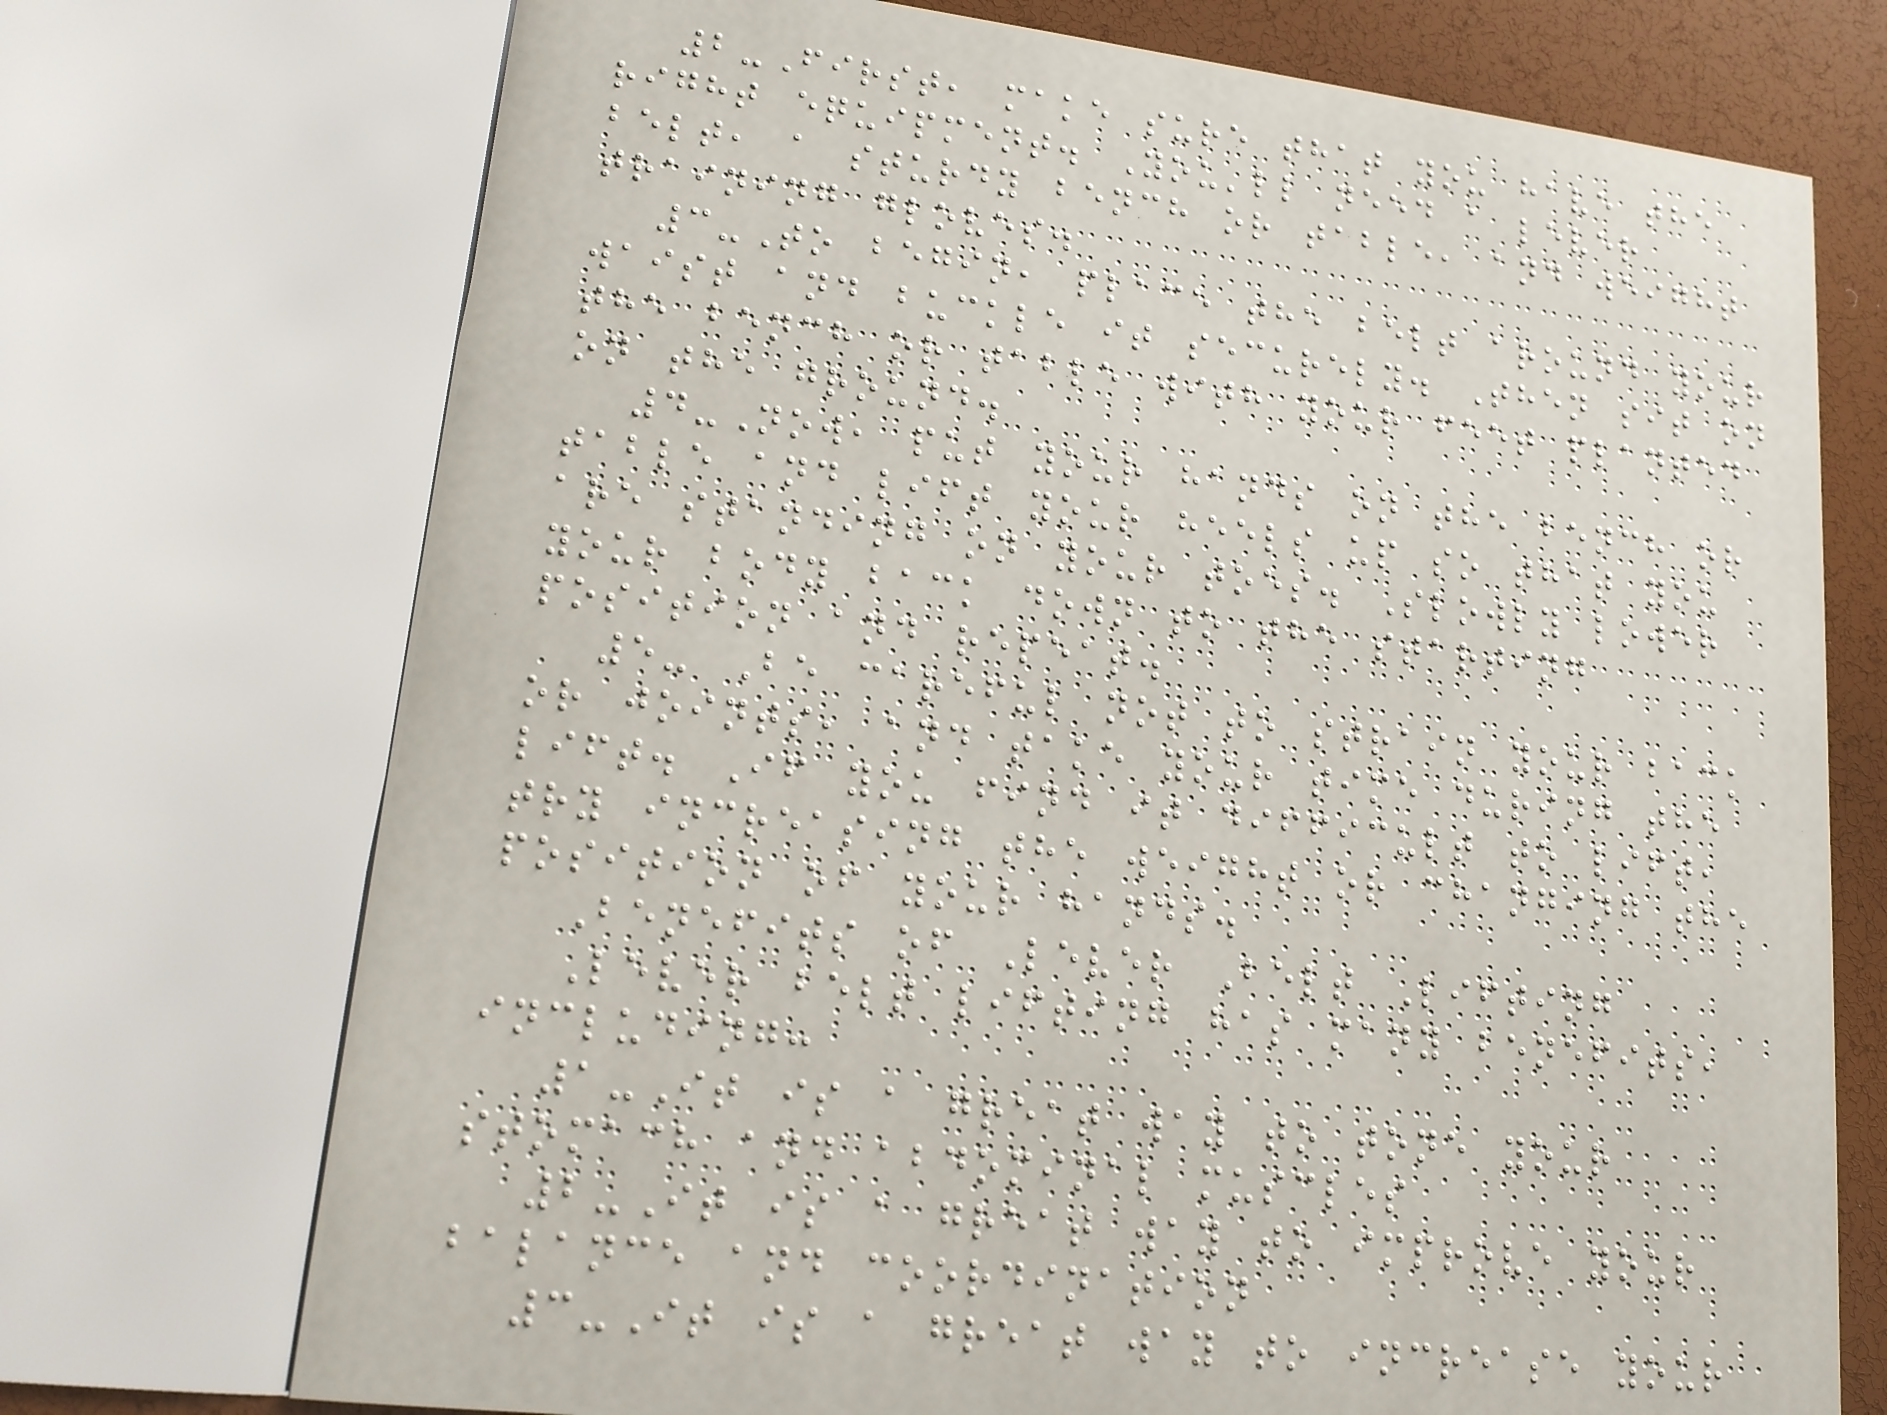2-First, make sure that you have the
right equipment. You'll need a lever
belt, a sturdy bench or table, and weight
training gloves.
3-To begin, place the belt around your
waist and buckle it securely. Then sit on
the bench or table with your feet planted
on the ground.
4-Now, put your hands on the bench or
table and lift your heels up so that you
are standing on your toes. Slowly lower
your body back down to the starting
position and repeat.
5- Be careful not to strain your back
or joints, and take your time during the
lift. If you find it difficult to lift,
try increasing the weight or changing the
position of your hands.
Benefits of Lever Belt Lifting
Lever belt lifting has many benefits,
including:
1-It is a great way to tone your
stomach and abdominal muscles
2-It is a great way to improve your
balance and coordination
3-It is a great way to increase your
